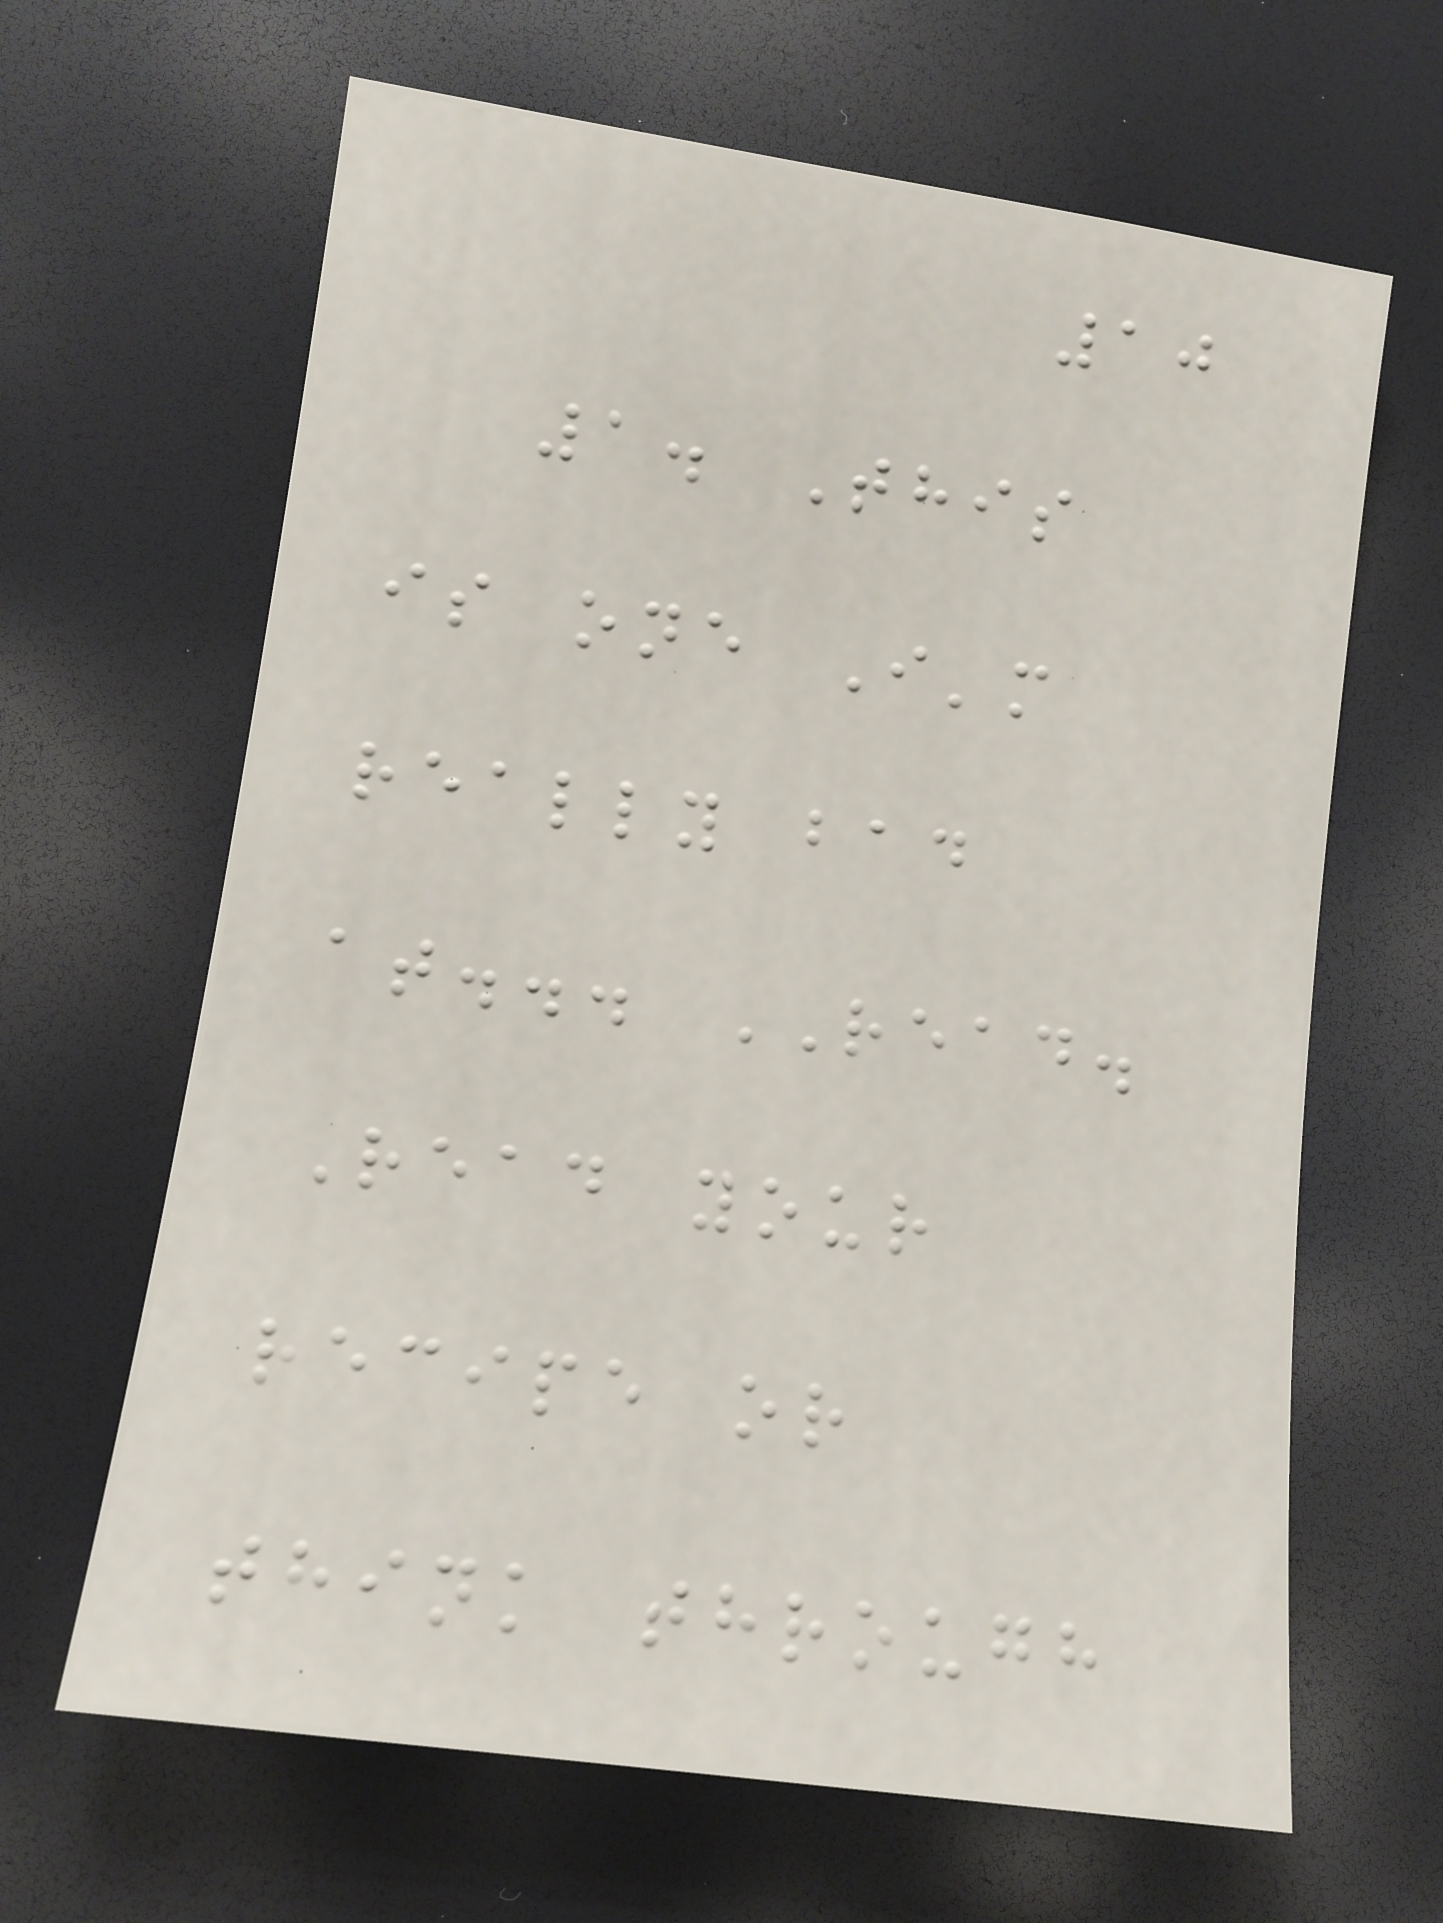10
1. This
is one I'm
really bad
at... READ.
Read your
recipe or
think through
